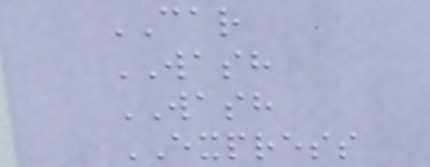CAR
WASH
WASH
EXPRESS
